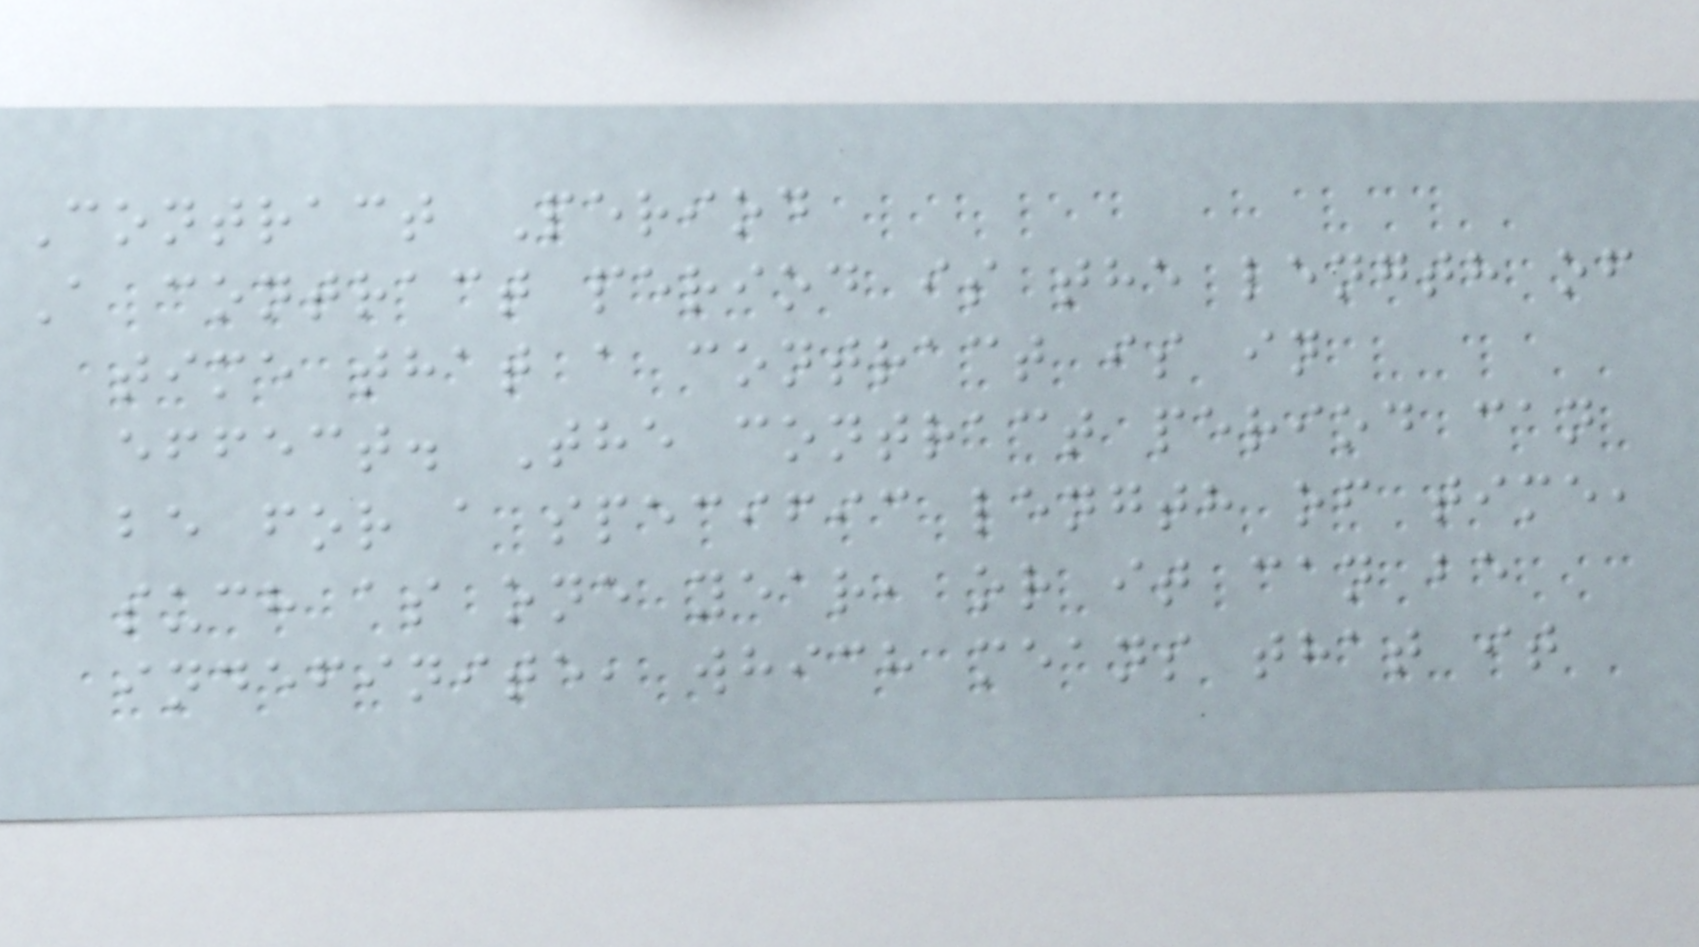Contract Period
A contract period is the length of
time that a contract is in
effect. The contract period can
be for a specific length of time,
such as one year, or it can be
indefinite, which means that it
